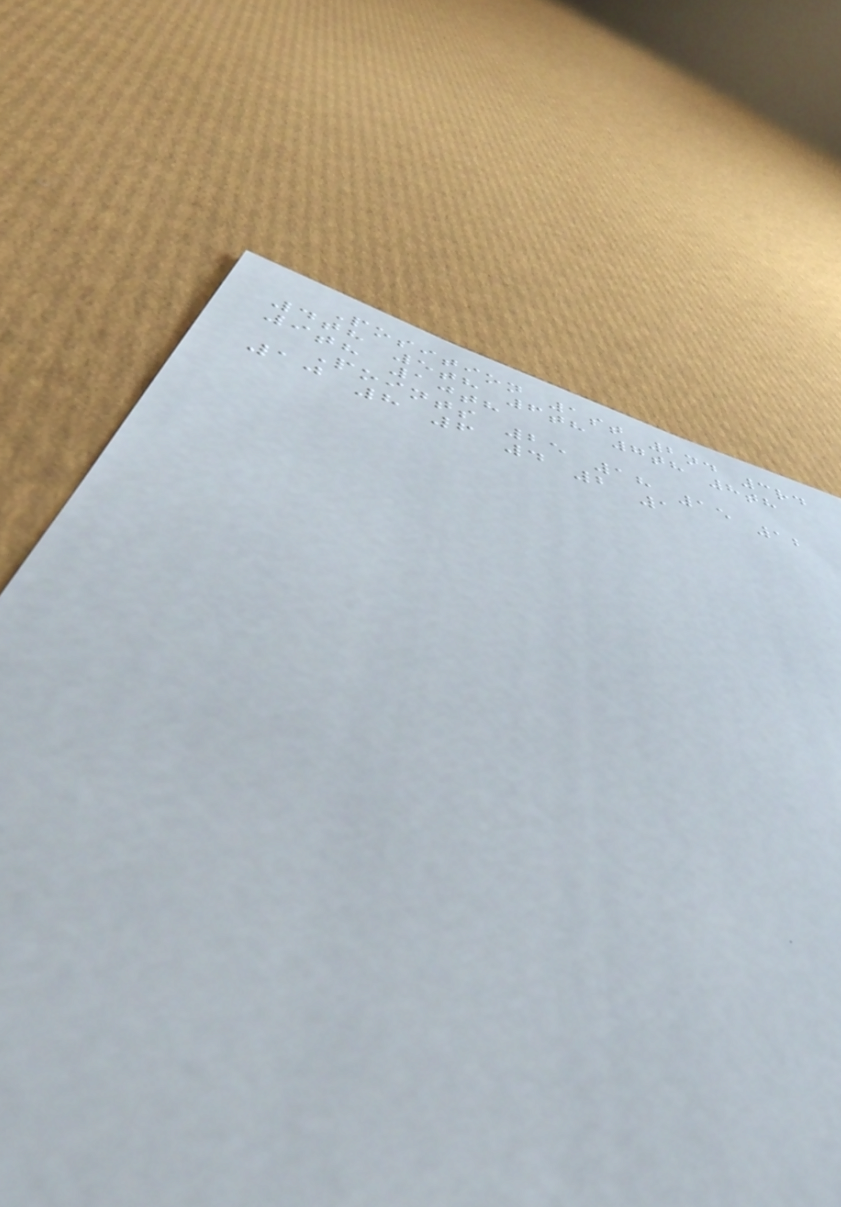Position 1st 2nd 3rd
4th 5th 6th 7th 8th
9th 10th
Points 25 18 15 12
10 8 6 4 2 1
